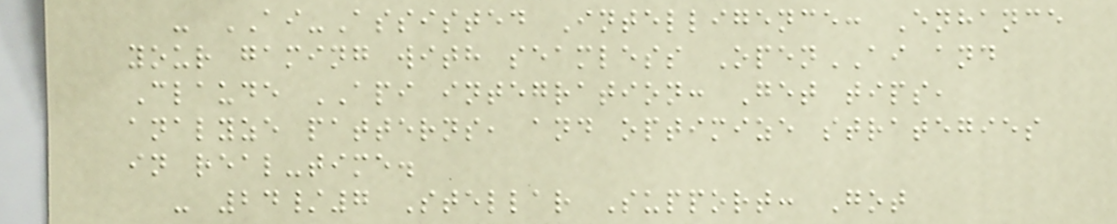- AI-Assisted Intelligence: Enhance
your gaming with seamless OpenAI and
Claude API integration: Get tips,
analyze patterns, and optimize strategies
in real-time.
- 24/7 Stellar Support: Got
